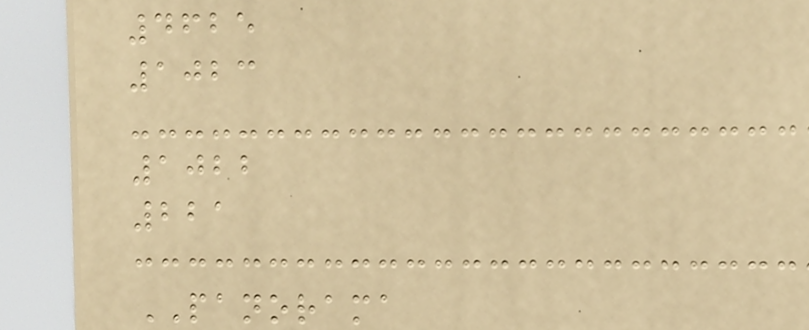4625
1023
1022
221
PANORAMA
